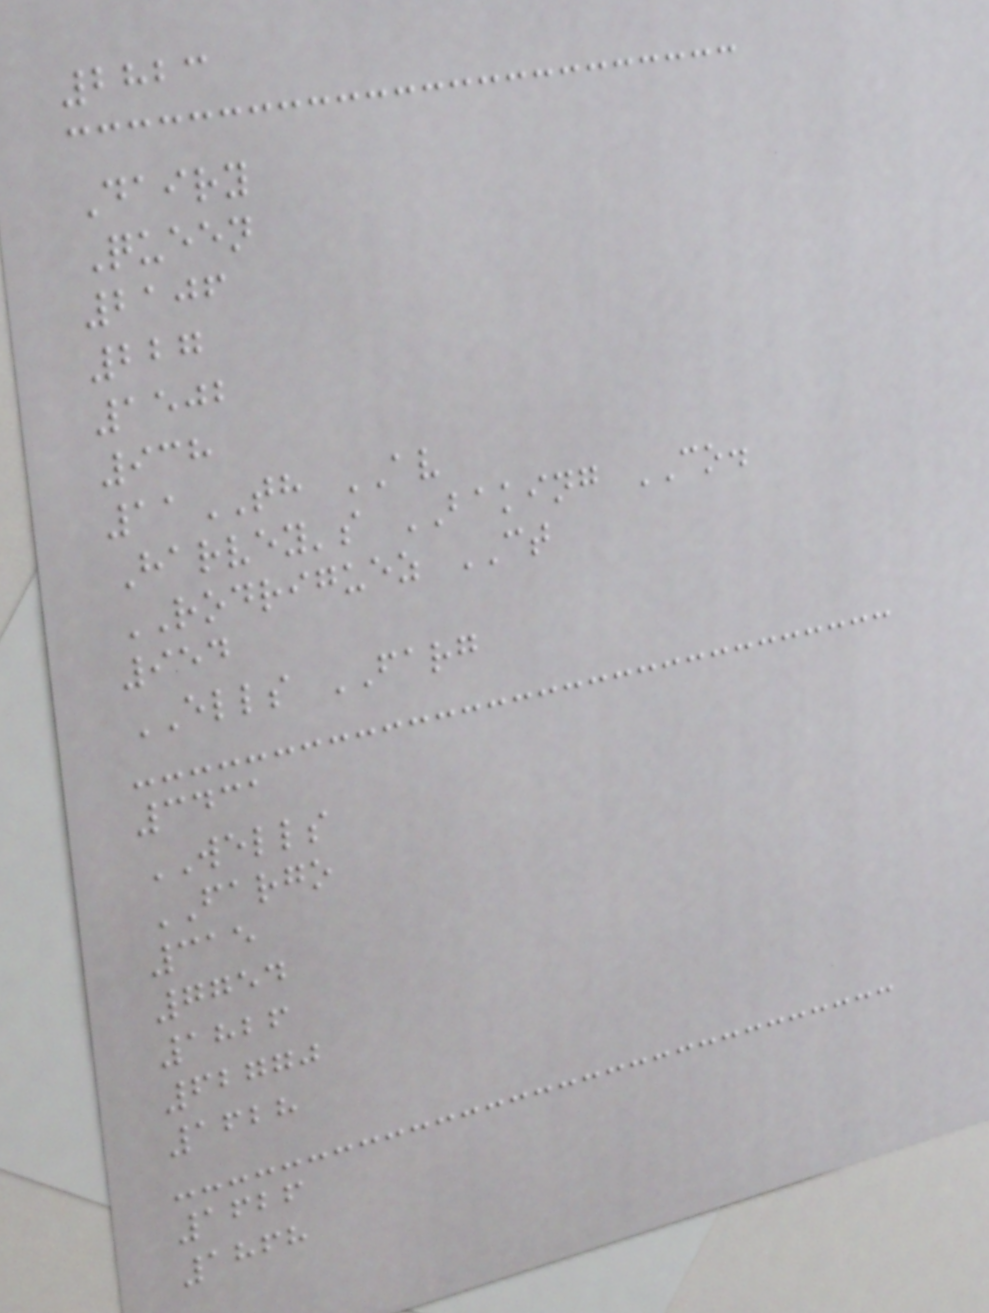2823
Dairy
Queen
2106
227
1502
938
11TH AV
Harvey's BAKING CO.
RODRIGUEZ CT
954
ELLS FARG
3431
WELLS
FARGO
315
7754
1826
62770
1628
1626
1868
